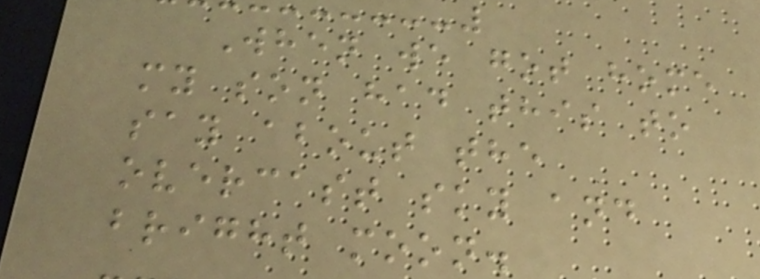When we got home
my son had this to
say about the
overcast sky and
bright moon.
